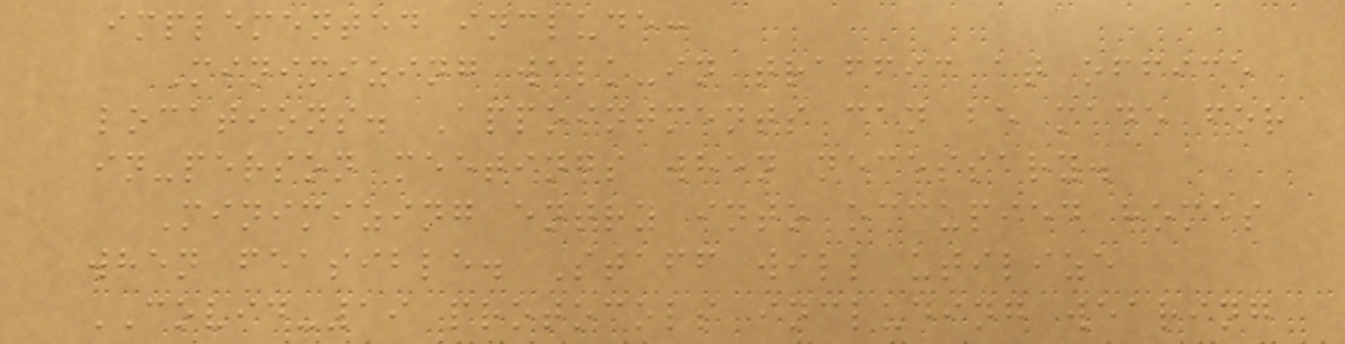implemented include:
Minimizing walk-in traffic at office
locations. Appointments can be made for
in-person meetings when necessary.
Minimizing entry into occupied homes
when feasible. Staff will utilize
COVID-19 protocols including wearing
